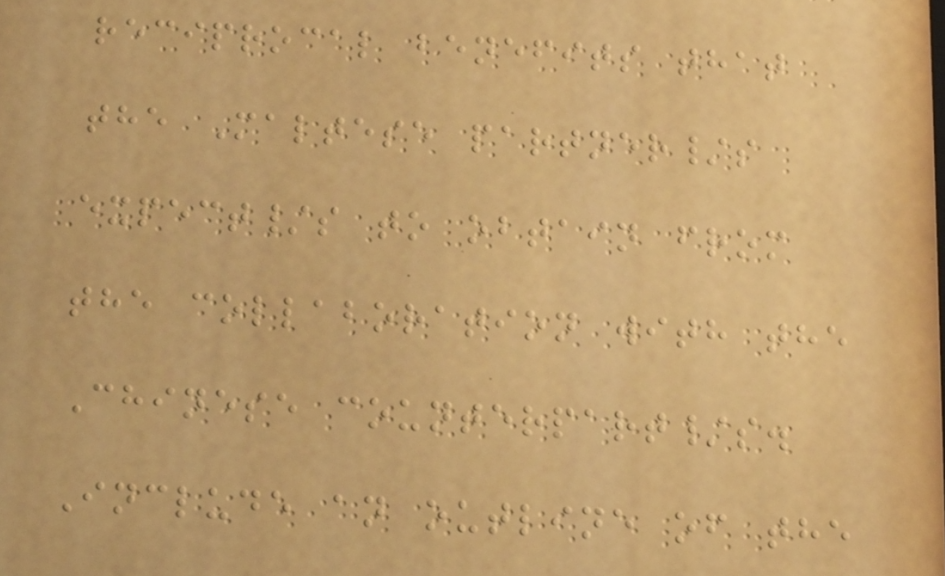reciprocal benefits that
the Maltese partner/s
expect/s to obtain from
the collaboration with the
Chinese counterpart/s.
Include an outline of the
